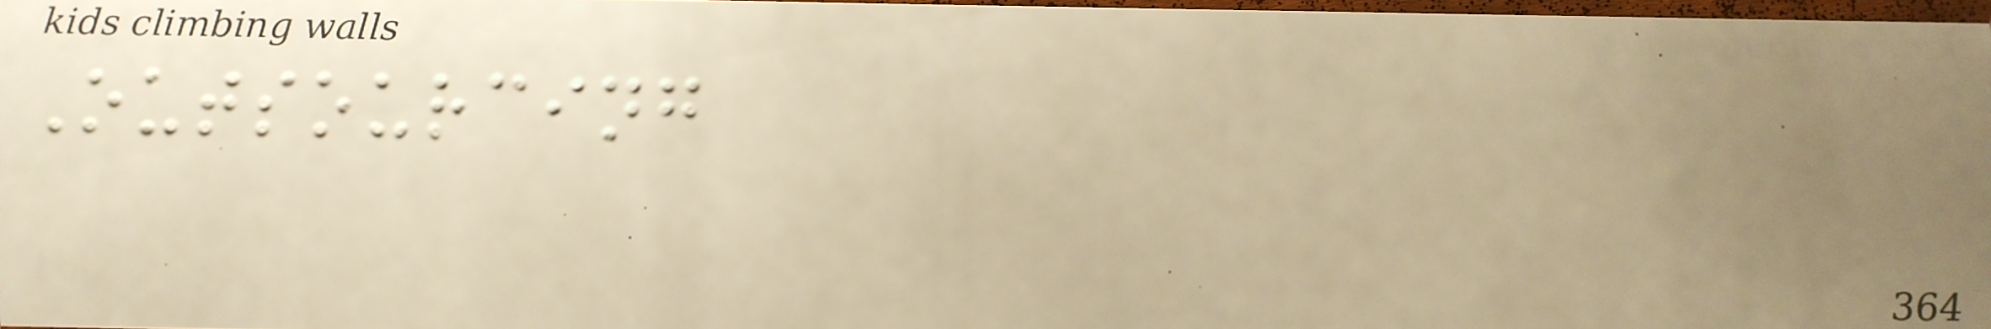Outsourcing
